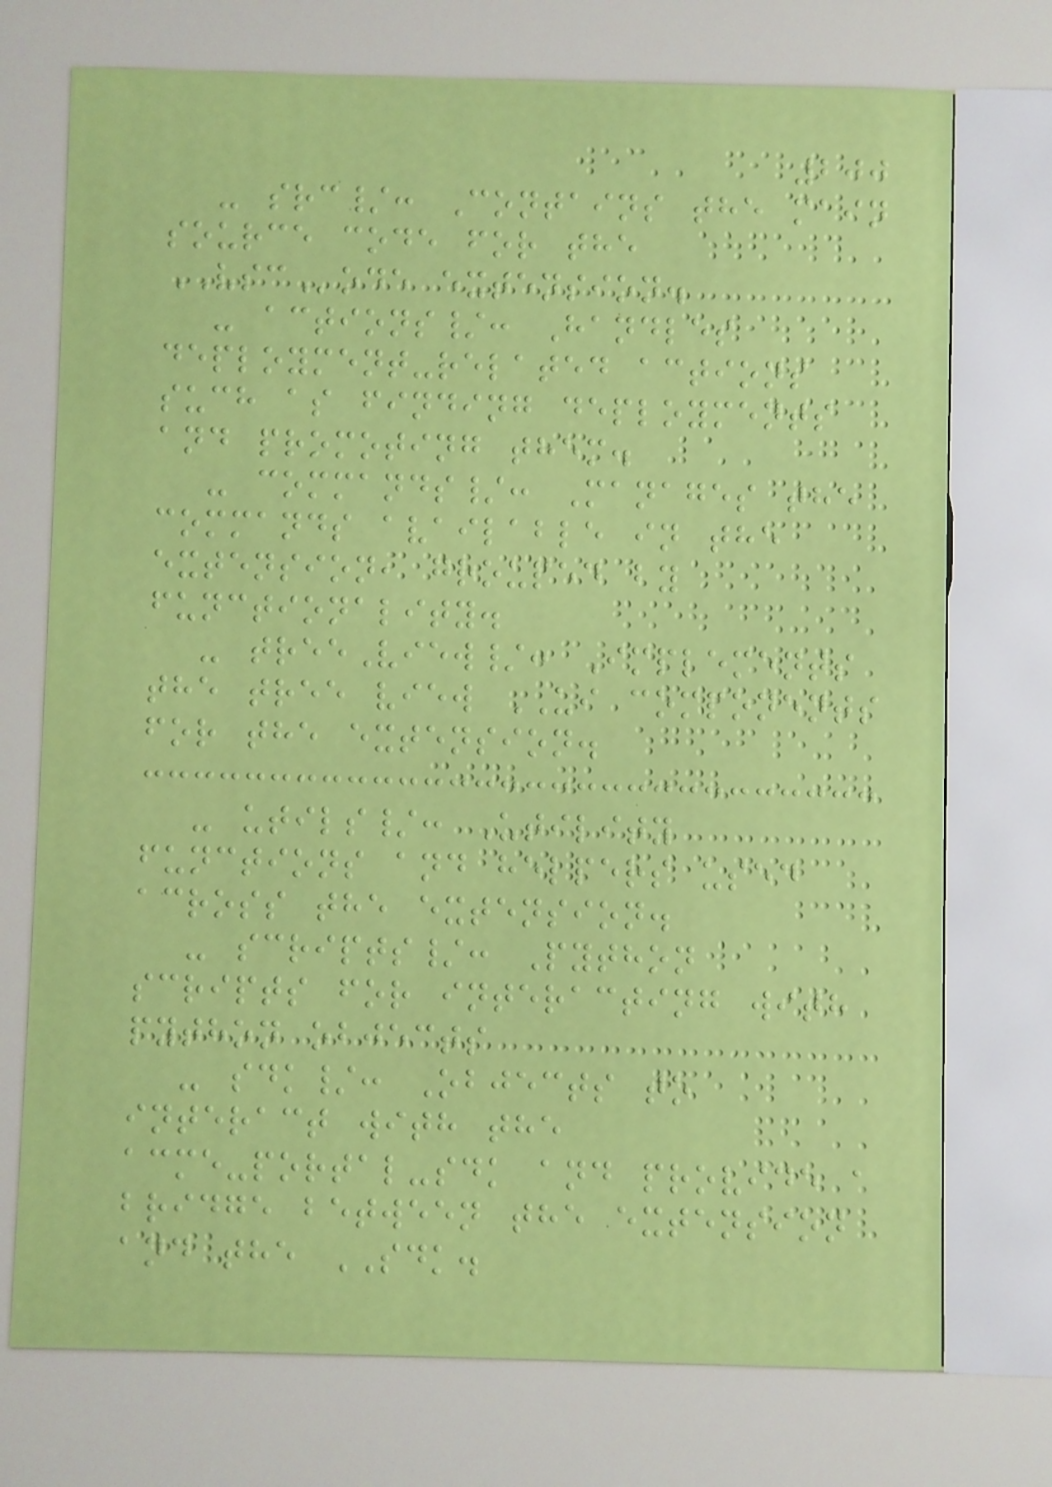200
- src/: Contains the main
source code for the
VSCode extension.
- actions/: Handles
deployment-related actions
such as finding deployments
and promoting them.
- commands/: Manages the
commands available in the
extension, grouped by
functionality.
- treeView/: Implements
the tree view UI components
for the extension.
- utils/: Utility
functions and helpers used
across the extension.
- scripts/: Python
scripts for interacting with
python objects
- sdk/: Objects to
interact with the
acme-portal-sdk and provide a
bridge between the extension
and the SDK.
